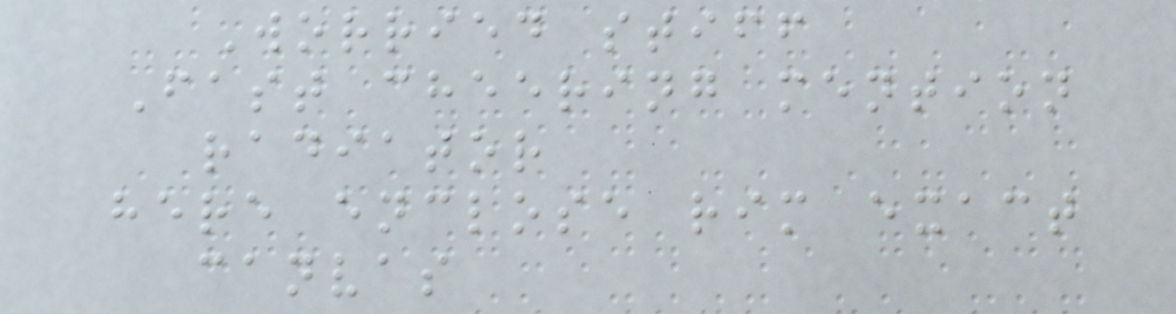Worried stiff
Fast cheering mention
radiator
here enclose rim exact
canvas
